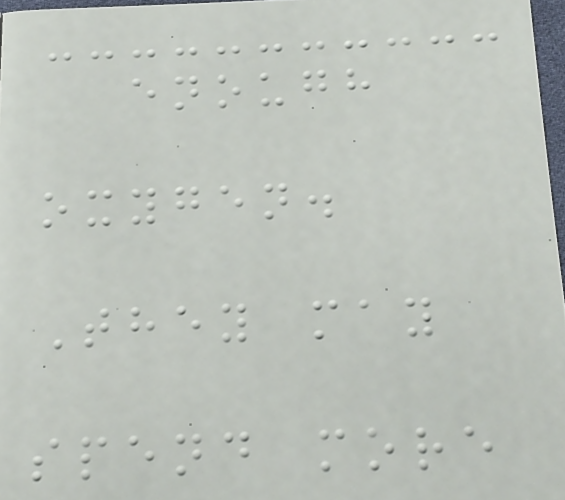enough
oxygen.
They may
spend more
